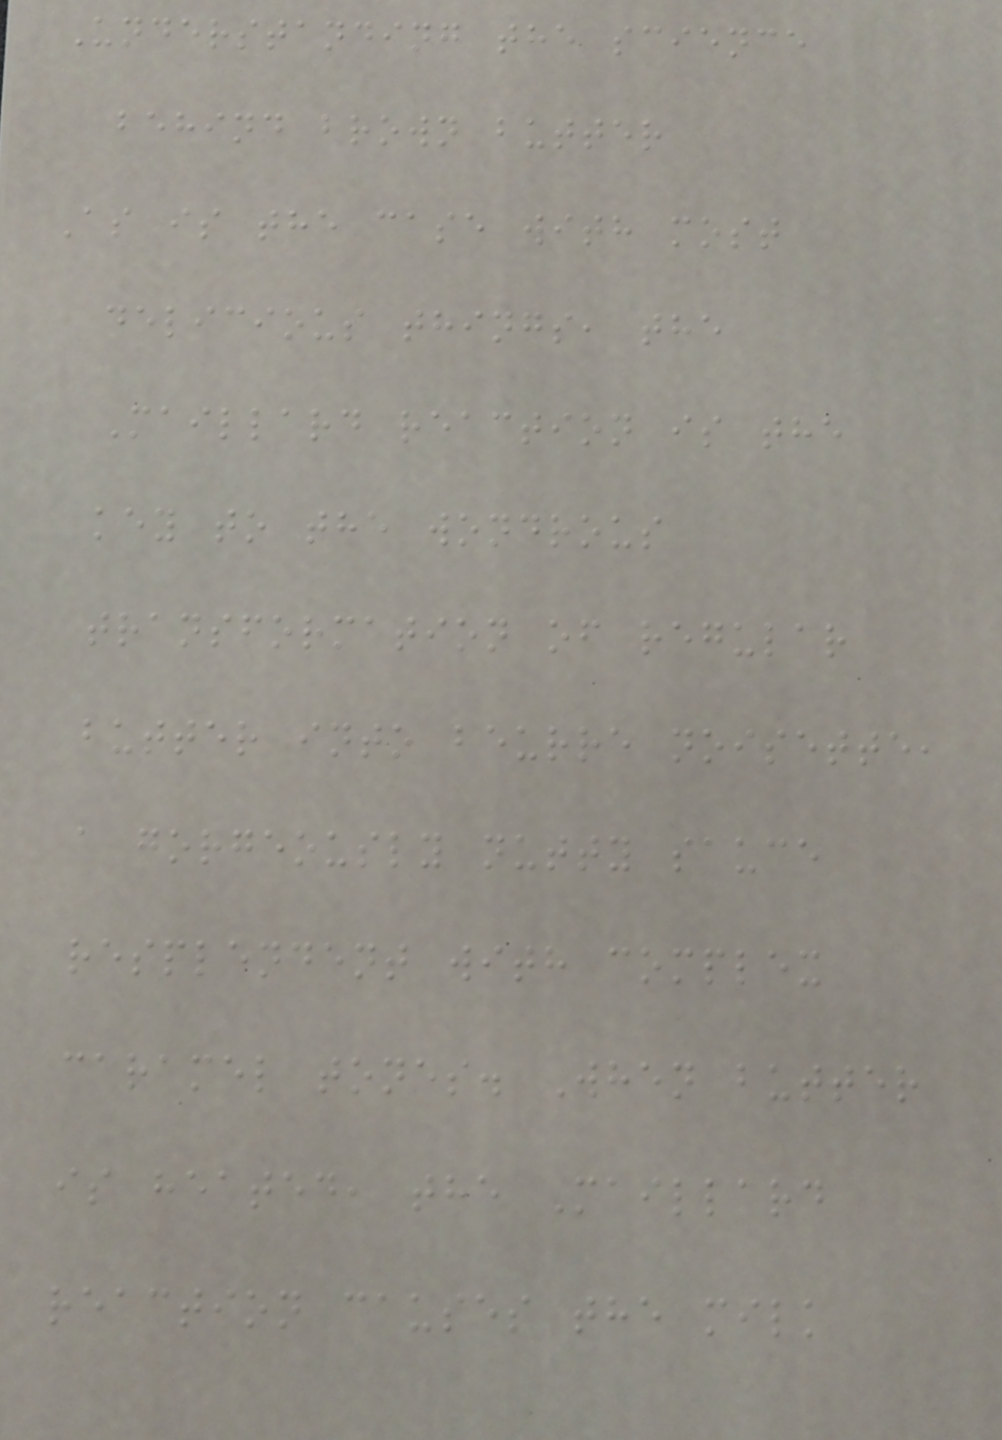Understanding the science
behind brown butter
As is the case with most
delicious things, the
Maillard reaction is the
key to the wondrous
transformation of regular
butter into beurre noisette,
a gorgeously nutty sauce
resplendent with complex
caramel tones. When butter
is heated, the Maillard
reaction causes the milk
